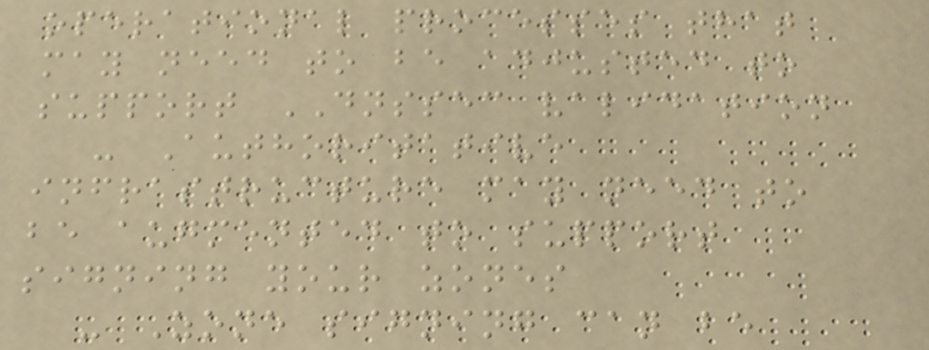operational processes that
may need to be adjusted to
support DNSSEC validation
- Authoritative
infrastructure may need to
be augmented to support
signing your zones
- Zone signing can be
